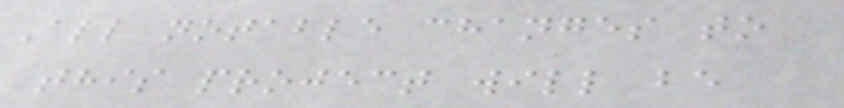All notable changes to
this project will be
